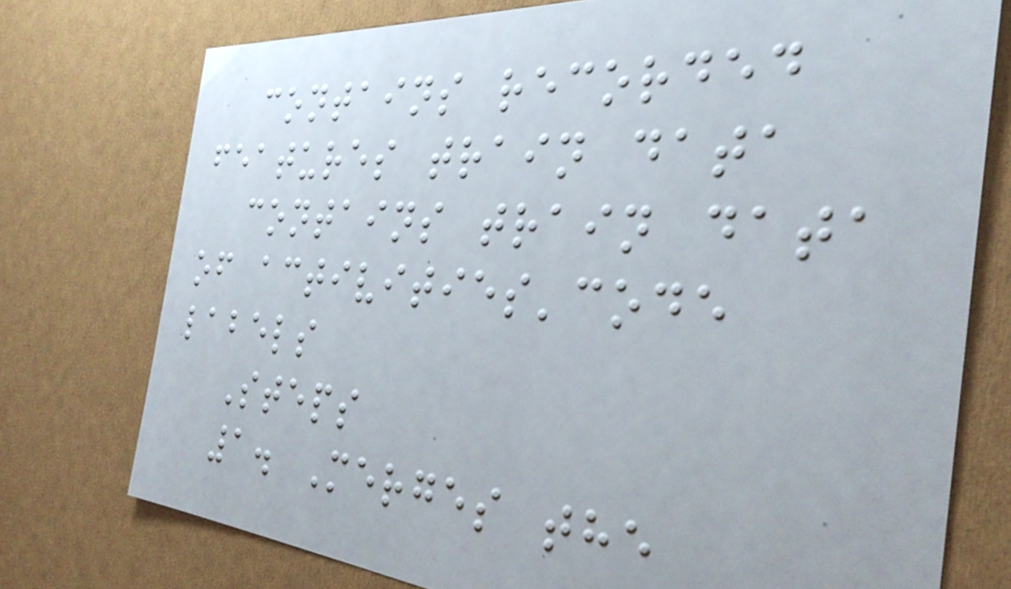contains recorded
features train data
contains train data
of activities'code
labels
Steps
1. Merges the
